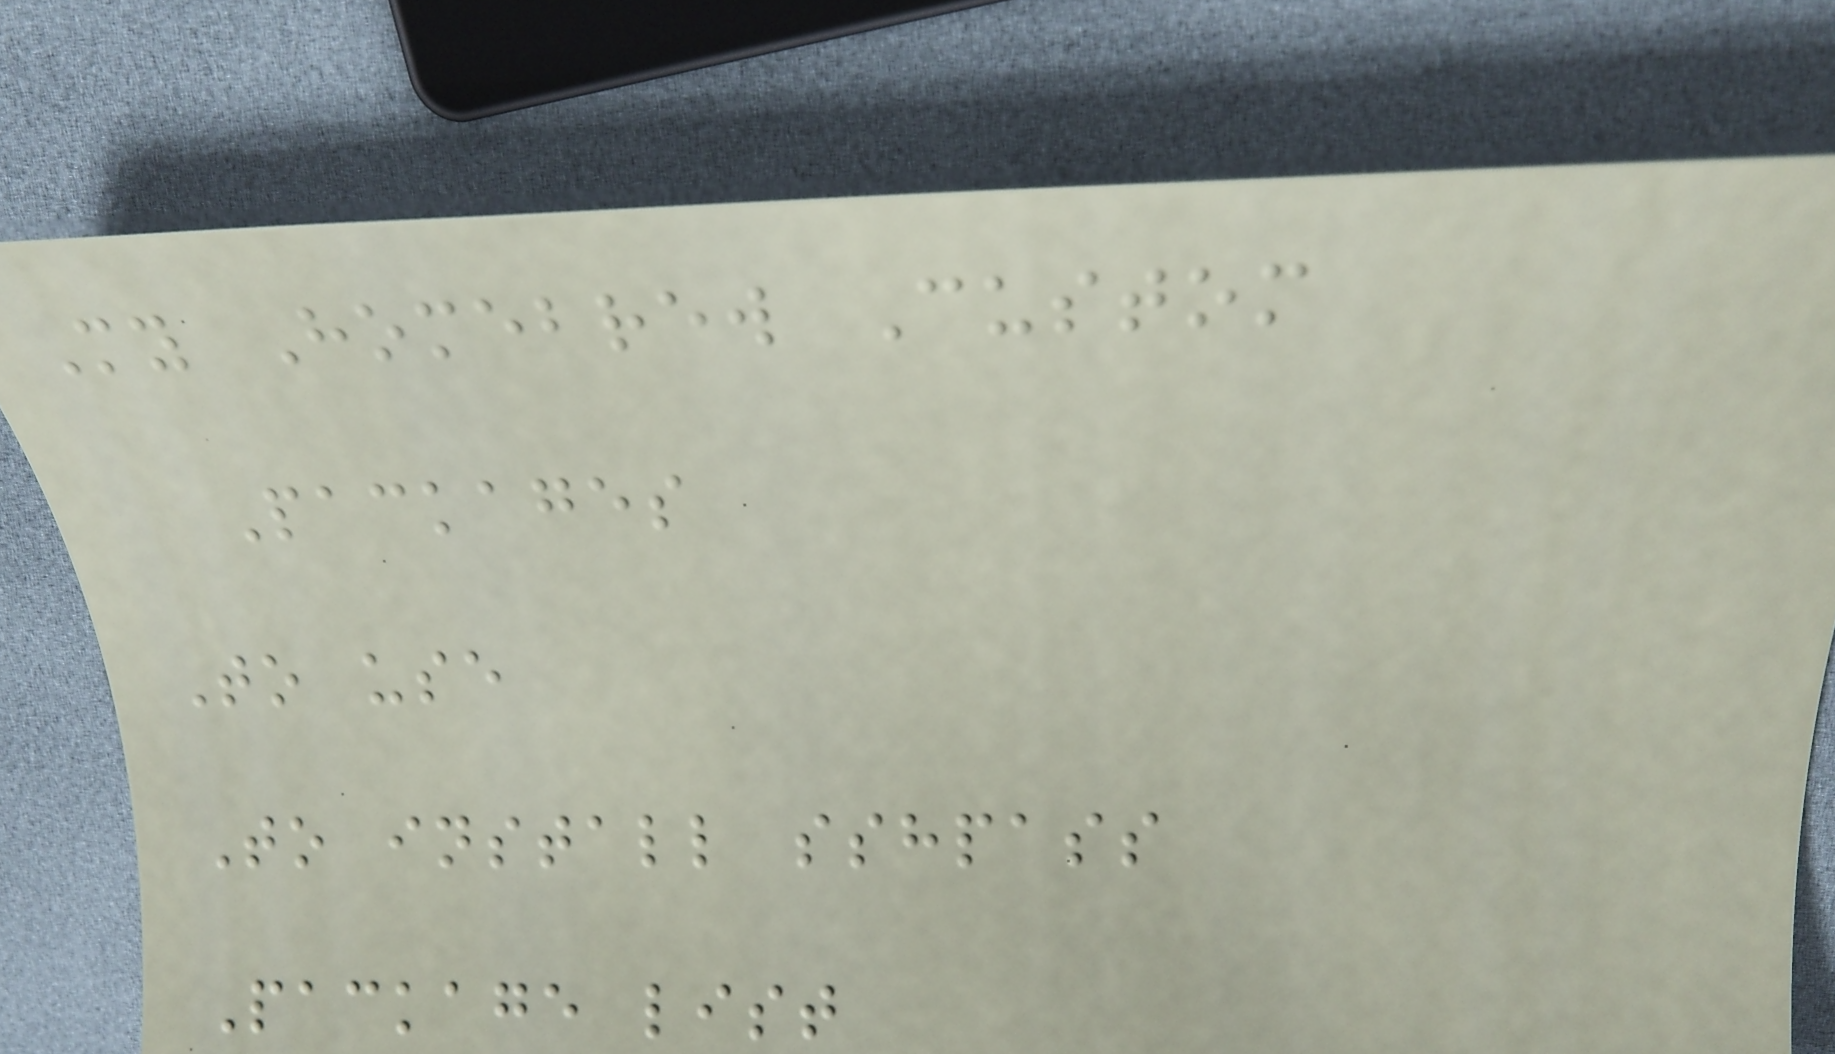My Homebrew Custom
Packages
To use
To install sshpass
Package list
